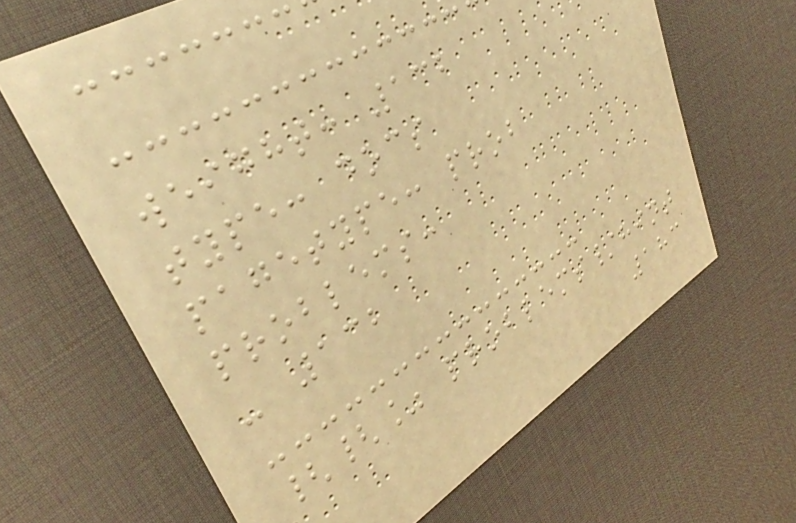weight: 132
type: docs
pagetype: prob
problems:
- 132
{{% problems/hint
183
